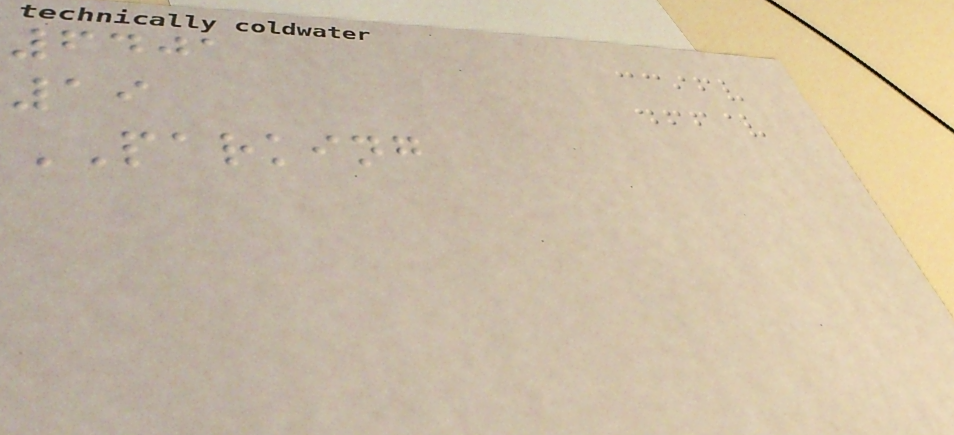6401
19
PARKING
